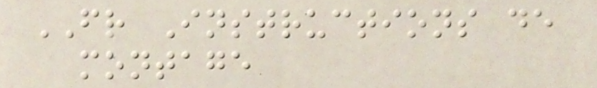FR Instructions de
montage
